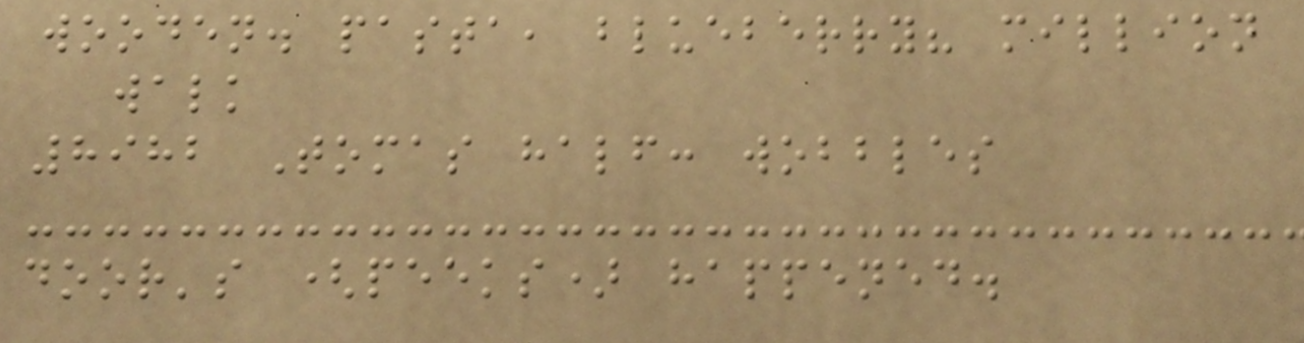wooden. pasta, blueberry? million
walk
8982 Tomas half: wobbles
door's (peeks) happened.
